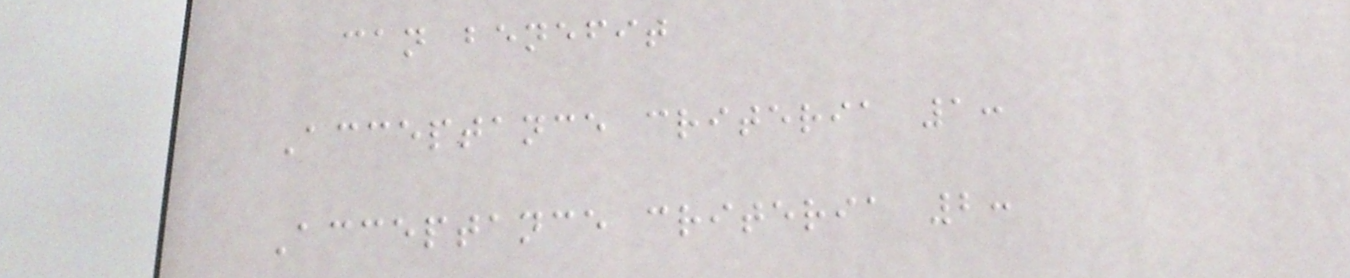can benefit
Acceptance criteria 1:
Acceptance criteria 2:
